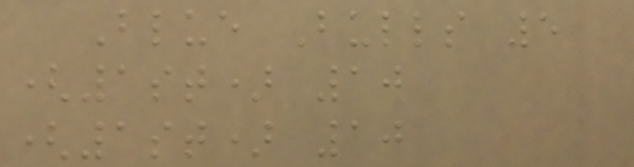Blue Bulls 5
(1st) 10
(1st) 10
